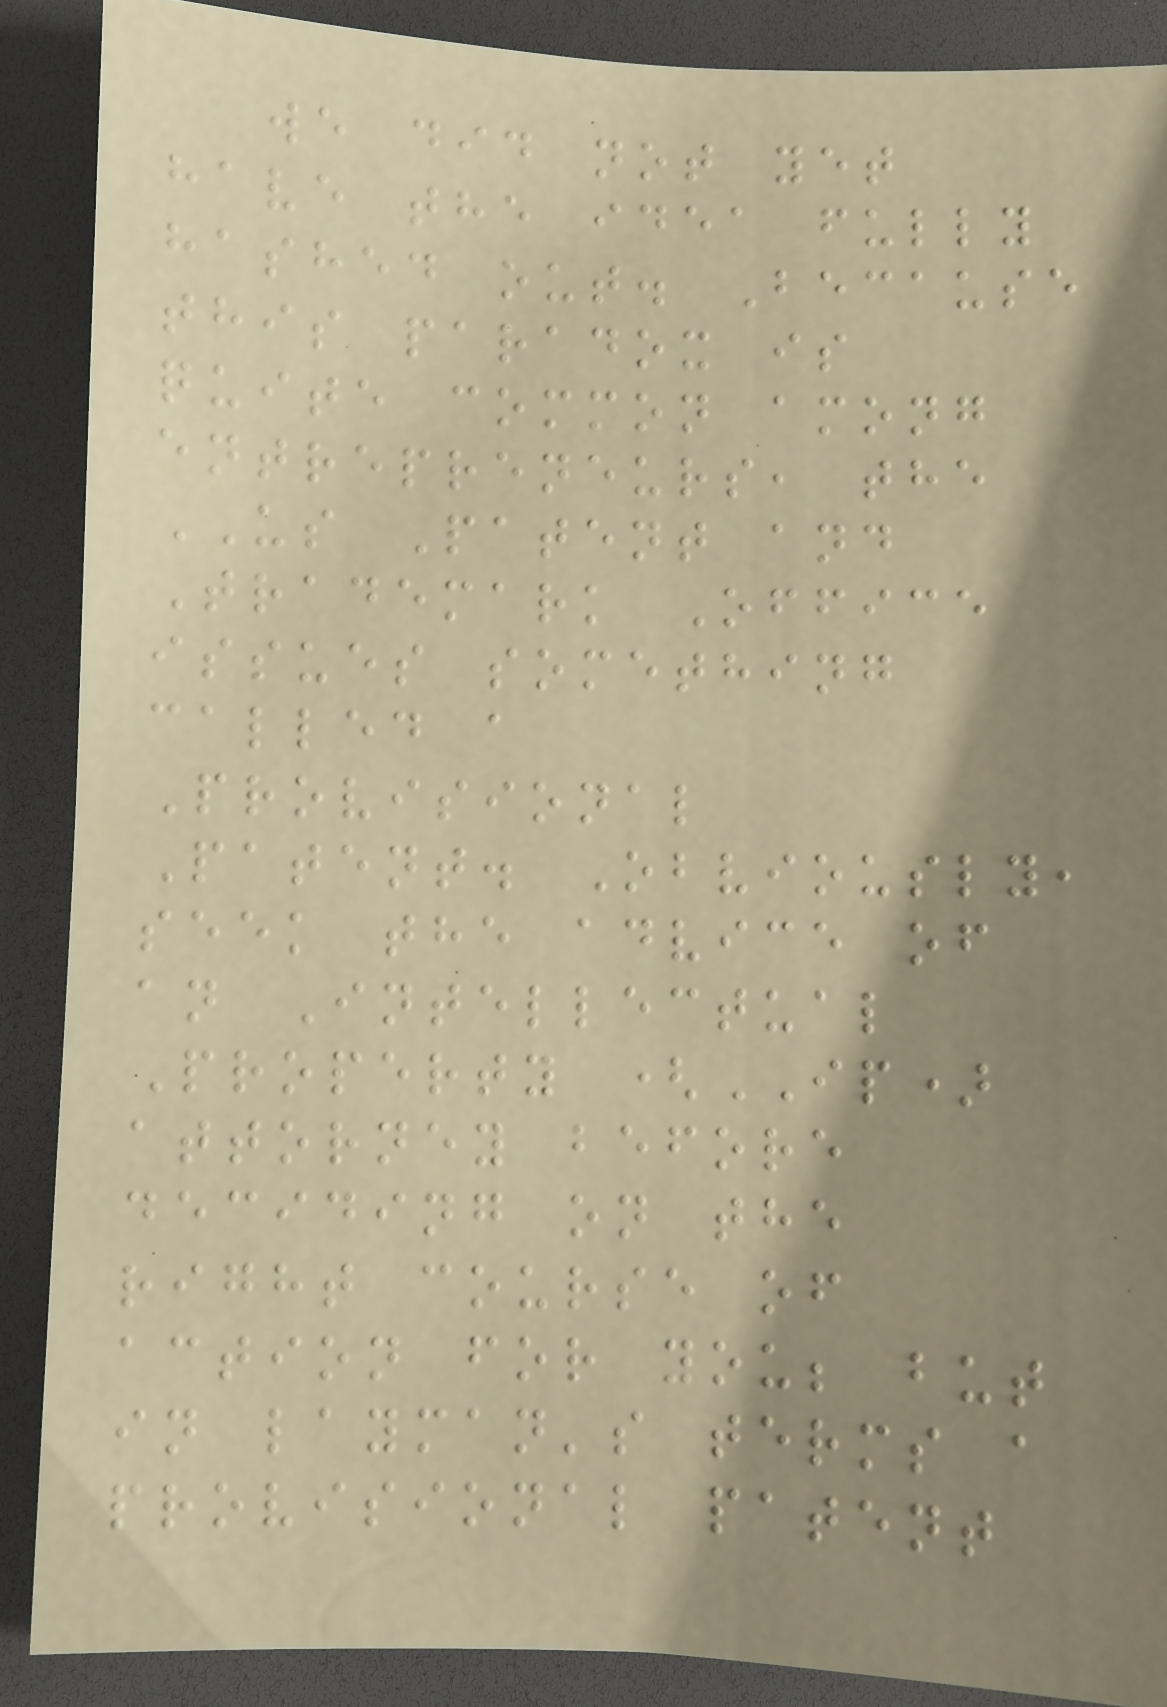we did not yet
have the idea fully
hashed out. Because
this paradox is
quite common among
entrepreneurs, the
US Patent and
Trademark Office
issues something
called a
Provisional
Patent. Obviously,
seek the advice of
an Intellectual
Property (IP)
attorney before
deciding on the
right course of
action for you; but
in layman's terms a
provisional patent
